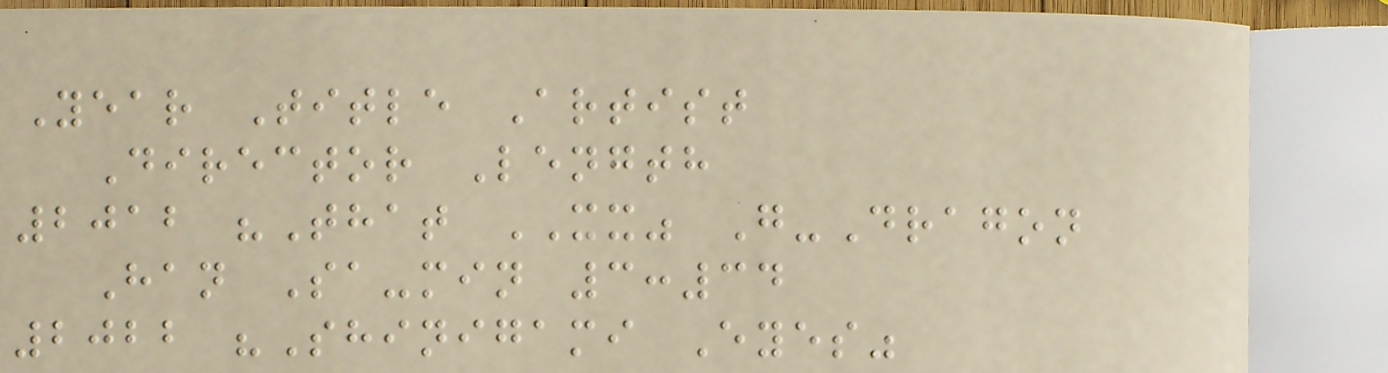Year Title Artist
Director Length
2012 "That XX" G-Dragon
Han Sa-min 3:34
2022 "Shinigami Eyes"
